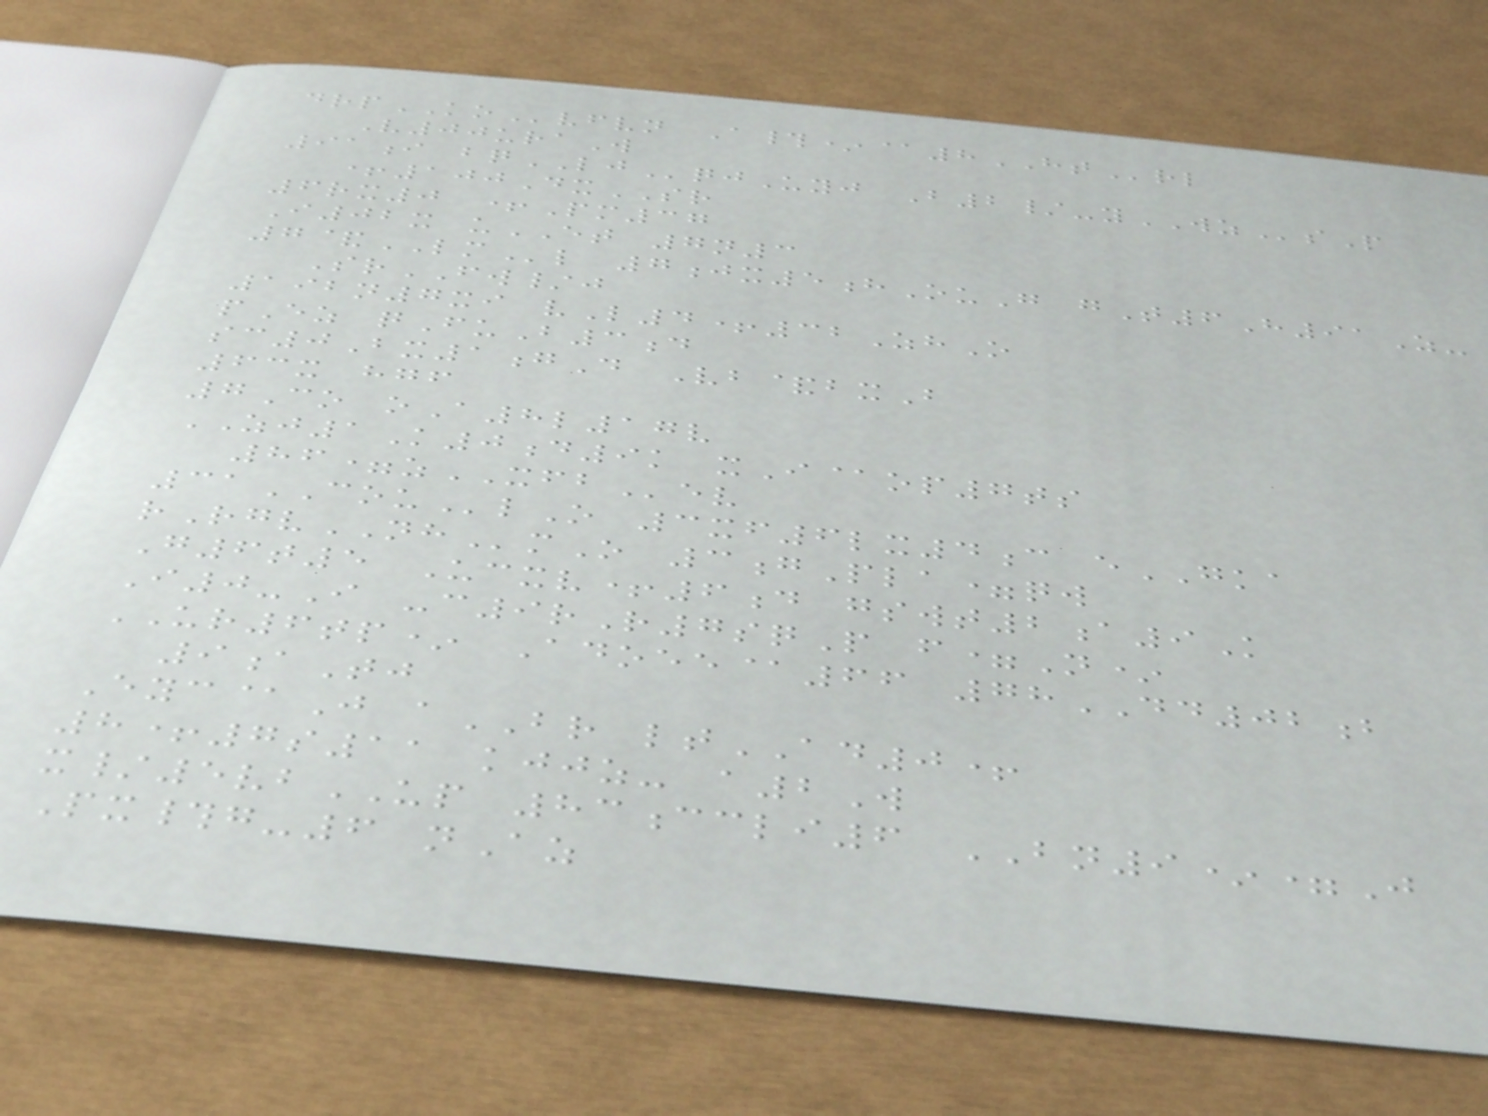drpKOvfvn A#*@8HTrl
V00uraW
91i bqLJqjUyj B2/-yWZsP
+100DxSR
6rx0 +Pm37
I02x uET 7n3
7&LMl 7jx5hOuG gT6H91Z-
SrFW/j
192n7xi vL4+32ZhO
pEz qFuB3d
sc0Bx1gD Vb&bxB
63x hgf
7Co oA8l17v
ZJ1K0d9k xI@op7ts
86=zXFBev
31COUlO 3xf6lx4c eGKA
rRgvNHmO 3gPla=qw
G6t5 Ucxv+6d gswt2a9K
I0-I -c9rR7sqP f=N*
UR6tp* Adoee@66 78DD02b
9aTj
Eyc@J aBR ltAD0+
8+7s11 kjjz- a2W
x/5vbUP 83ccli6 BN9*=J
Px#g-6 nAz
